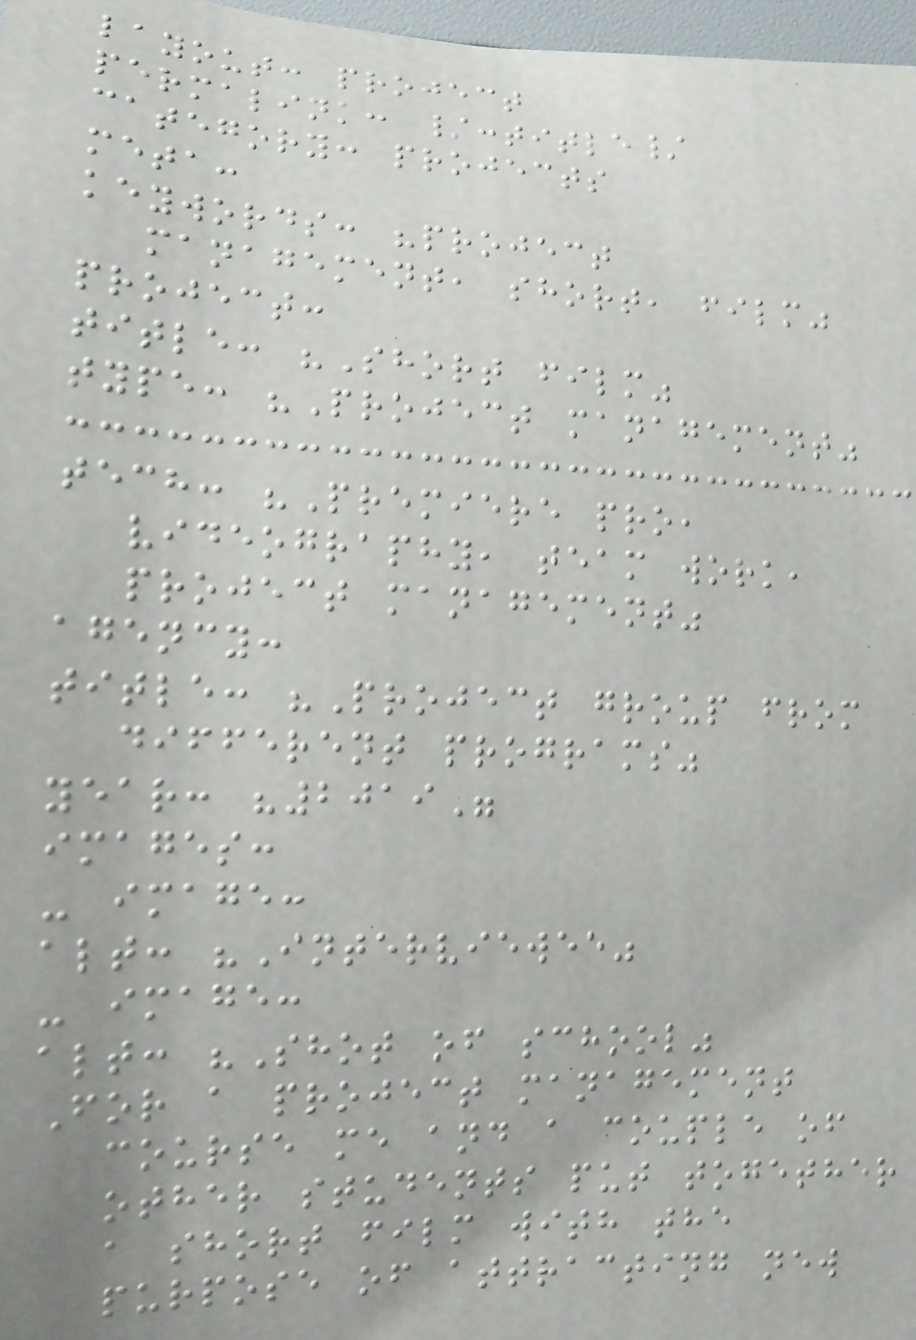layout: project
permalink: /:title/
category: projects
meta:
keywords: "project
management, short, film"
project:
title: "Short film"
type: "Project management"
tech: "Premiere pro,
videography, team work,
project management"
agency:
title: "Project group from
different programs"
year: "2019"
images:
- image:
alt: "Interviewee"
- image:
alt: "Shot of school"
For a project management
course me and a couple of
other students put together
a short film with the
purpose of attracting new
